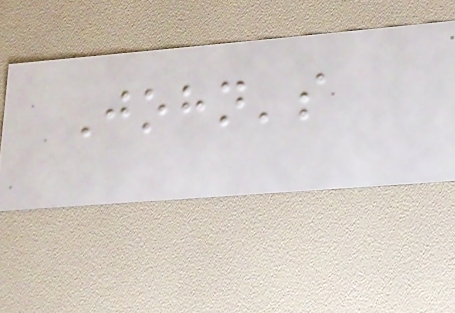John's
